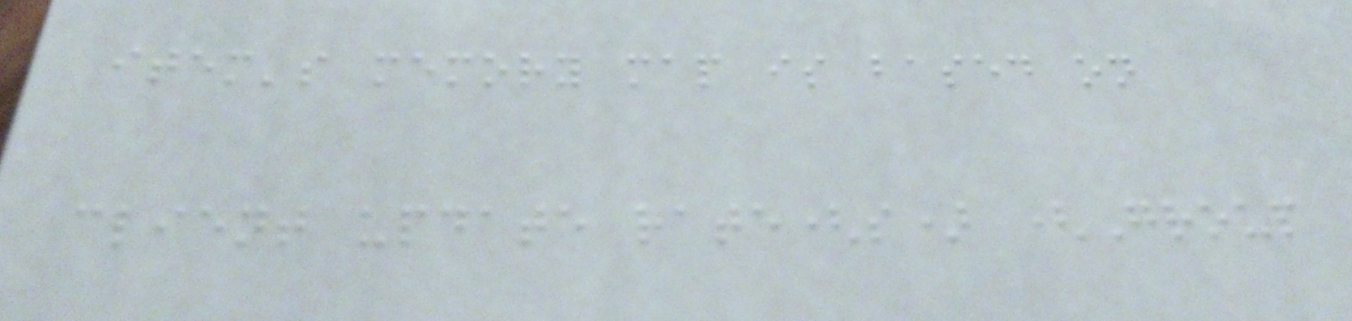item's memory map is based on
client update rate(s) (Group
